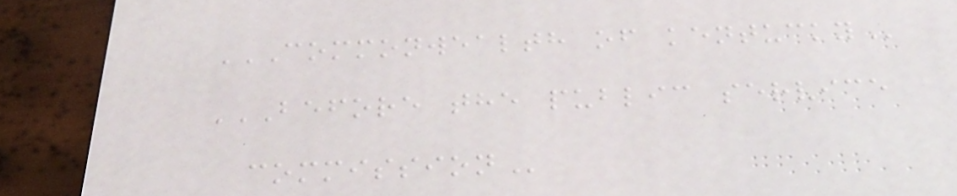COMMONWEALTH OF KENTUCKY
BEFORE THE PUBLIC SERVICE
COMMISSION
